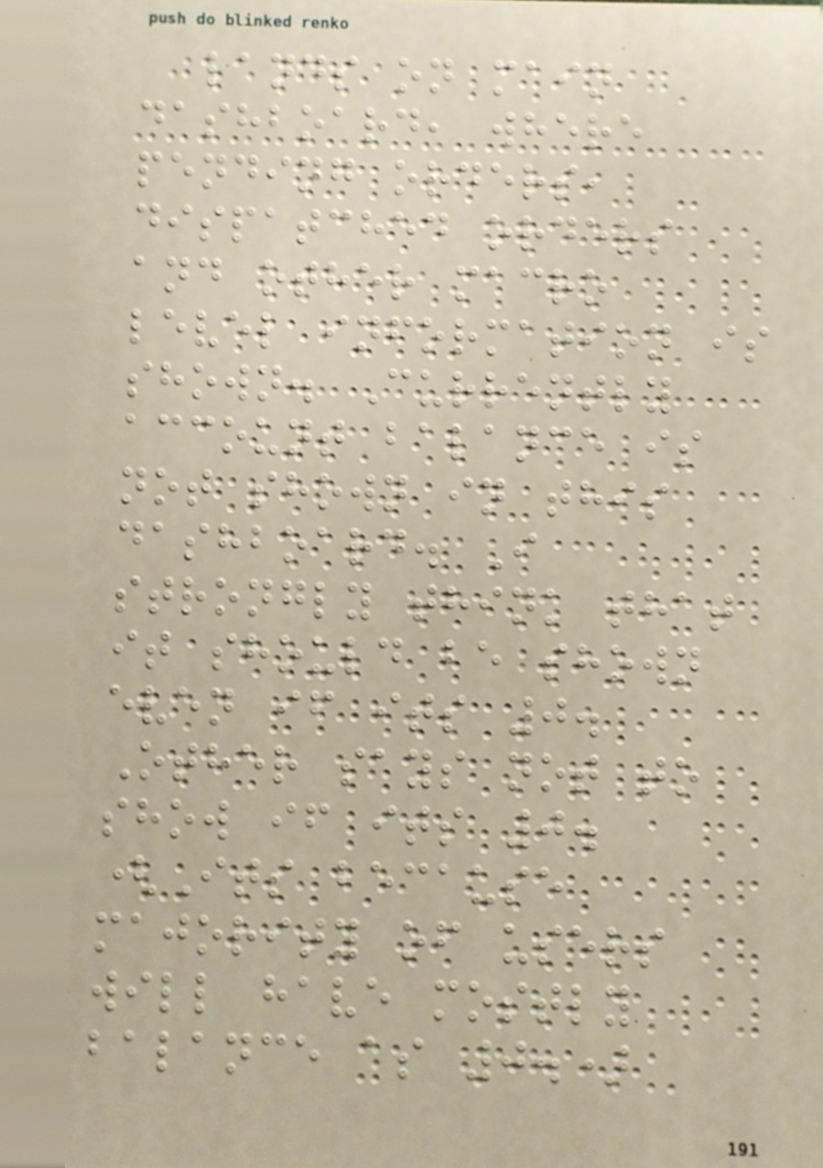lands on main
dashboard, where
pending orders,
dispatched orders
and other macro
level information is
shown. Currently
account balance is
not shown in this
dashboard. I
strongly think that
it should be shown
even if its 0.
Other says not to
show if its 0.
(Its because
majority of users
will have mostly
balance as 0.)
